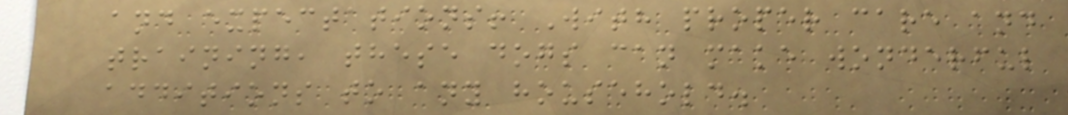and expectations! With proper care and
training, these dogs can make wonderful
additions to any household.
